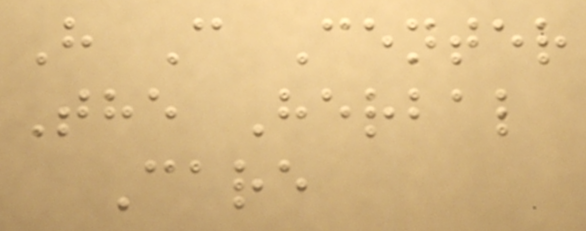H C Center
The Herbal
Care
